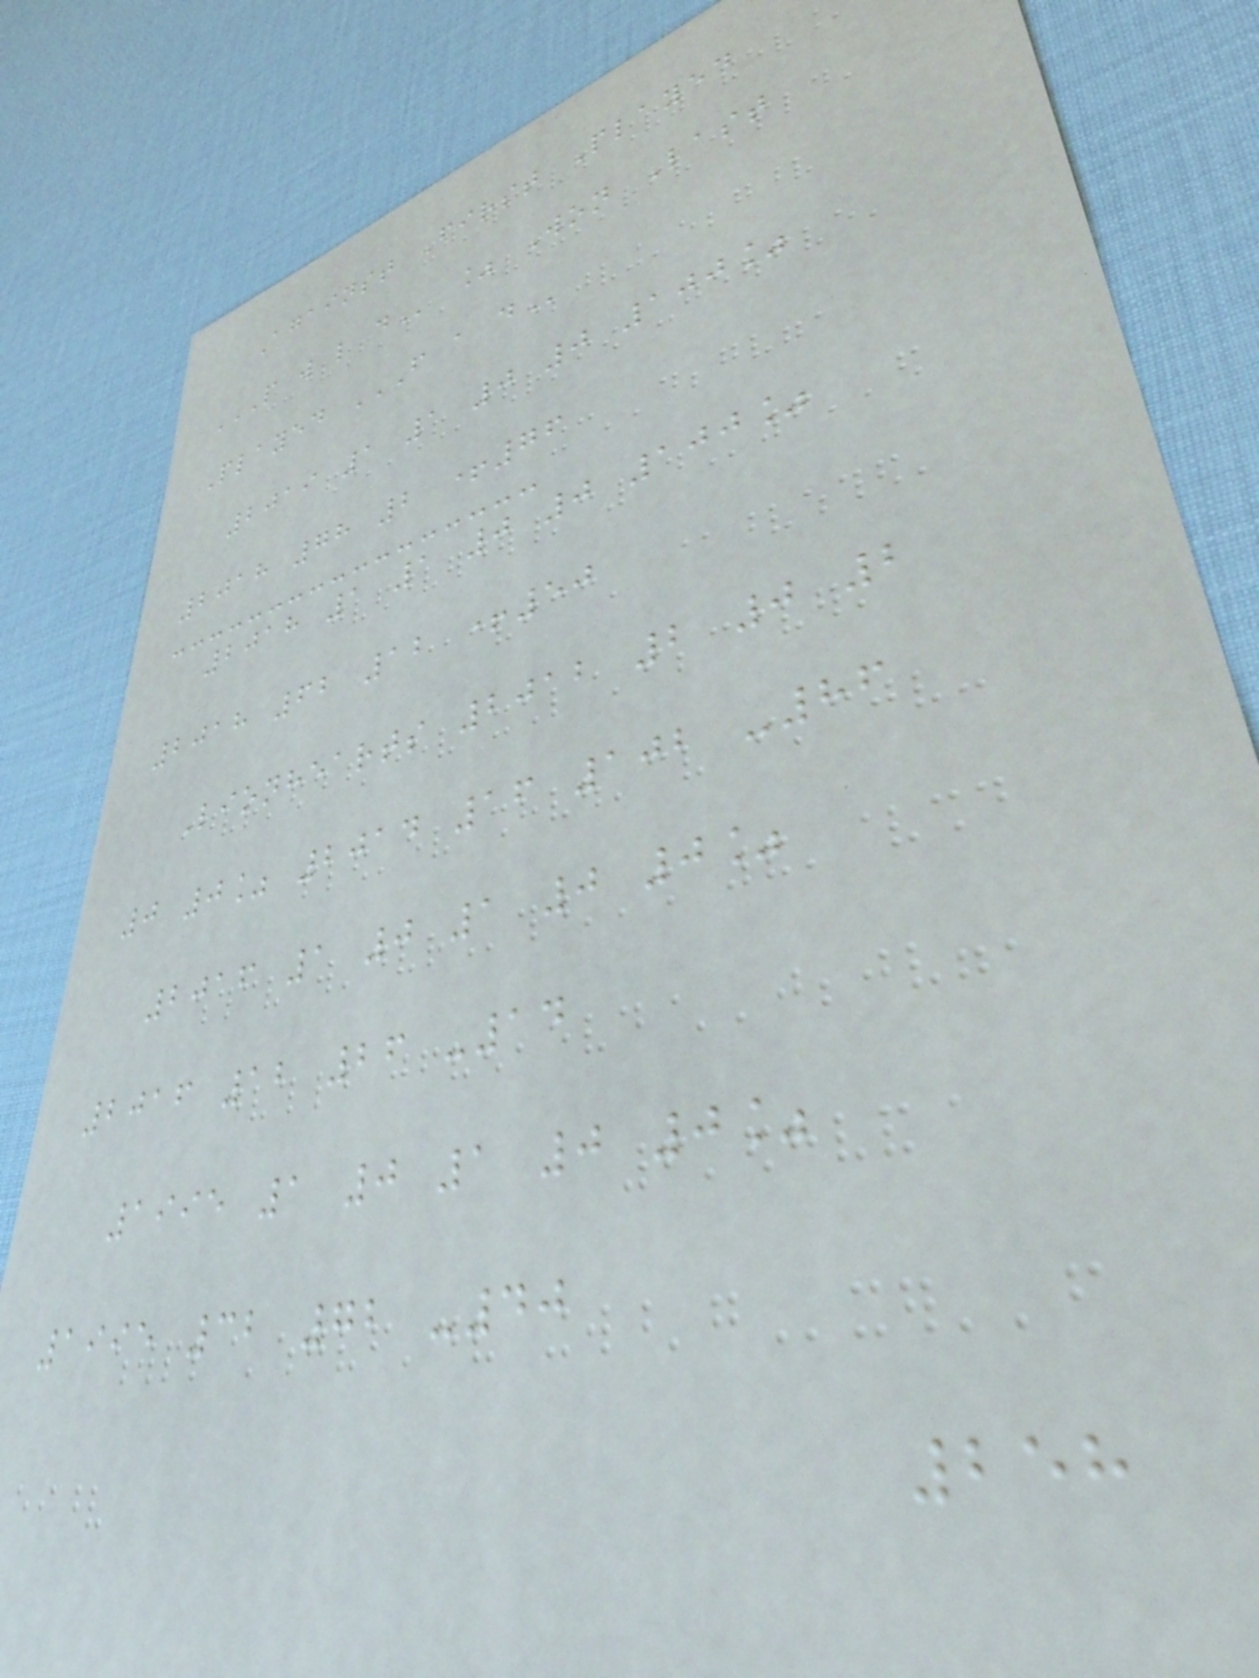Against First Played
P W L D % Won Last
Played F A D
2019 1 1 0 0 100%
2018 78 2 +76
2018 1 1 0 0 100%
2018 62 12 +50
Lionhearts 2012 2 0 2
0 0% 2014 16 102 -86
2016 1 0 1 0 0%
2016 12 26 -14
1995 1 0 1 0 0%
1995 32 72 -40
258
